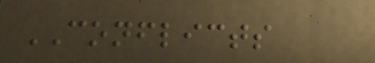CONFLICTS
